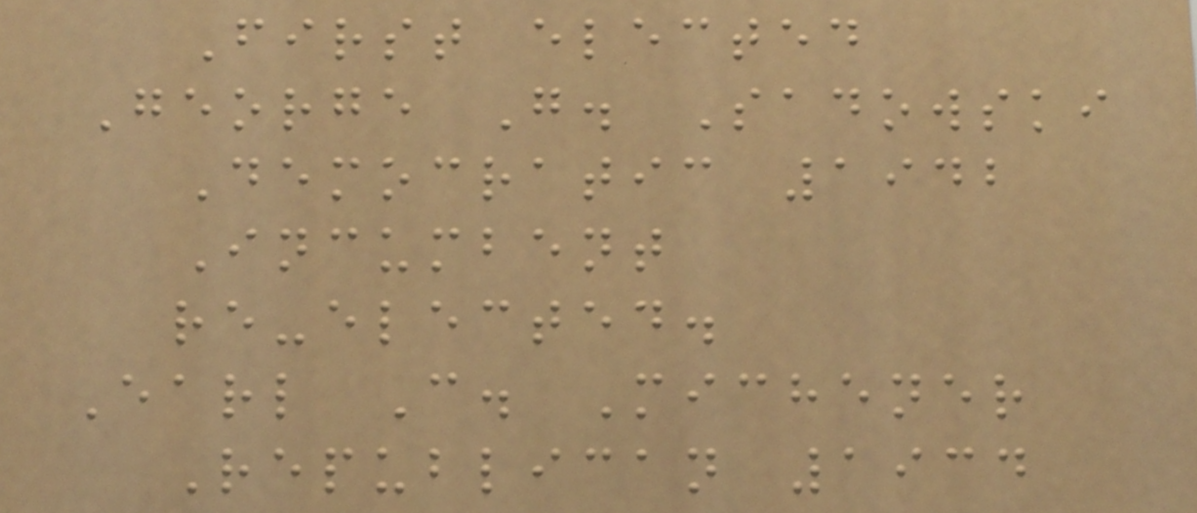First elected
George G. Sadowski
Democratic 1942
Incumbent
re-elected.
Earl C. Michener
Republican 1934
